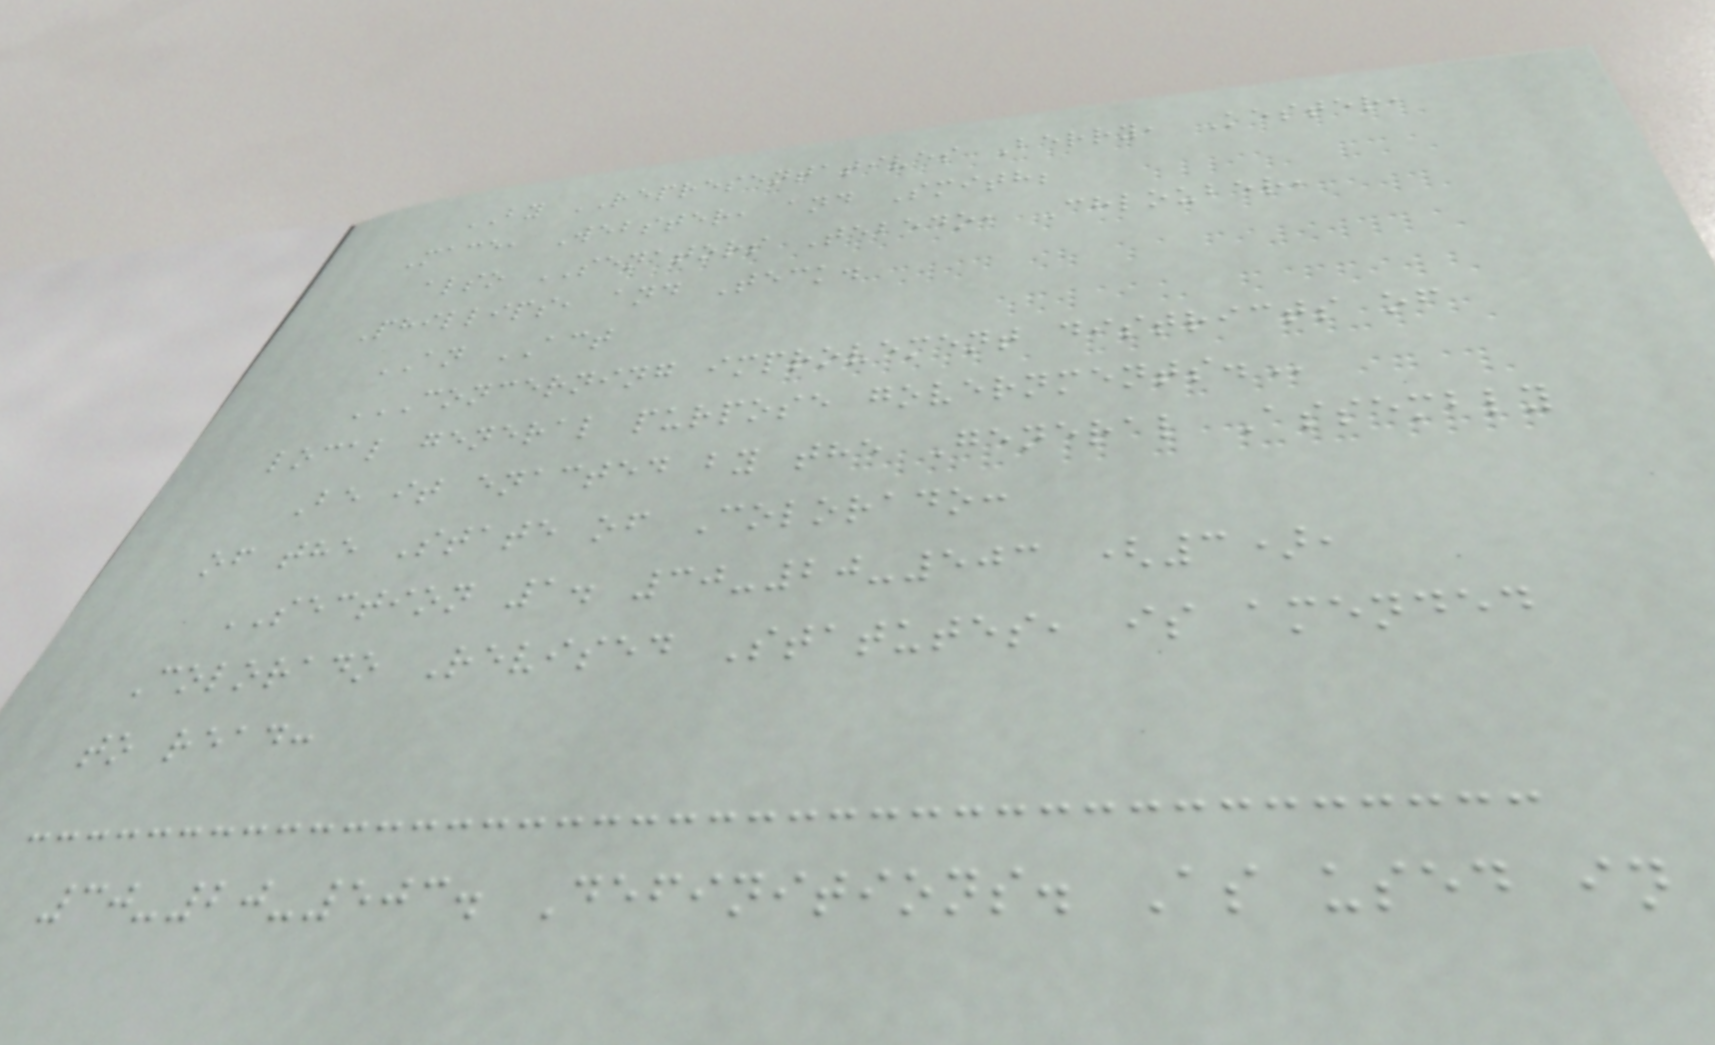BY REPRESENTATIVES Berry, Kester,
Mace, Webster, and Smith;
also SENATORS Tebedo, Chlouber,
Phillips, and Teck.
AN ACT
CONCERNING IMPROVEMENT DISTRICTS OF
LOCAL GENERAL PURPOSE GOVERNMENTS.
Be it enacted by the General Assembly
of the State of Colorado:
SECTION 1. 30-20-503 (3),
Colorado Revised Statutes, is amended
to read:
30-20-503. Definitions. As used in
